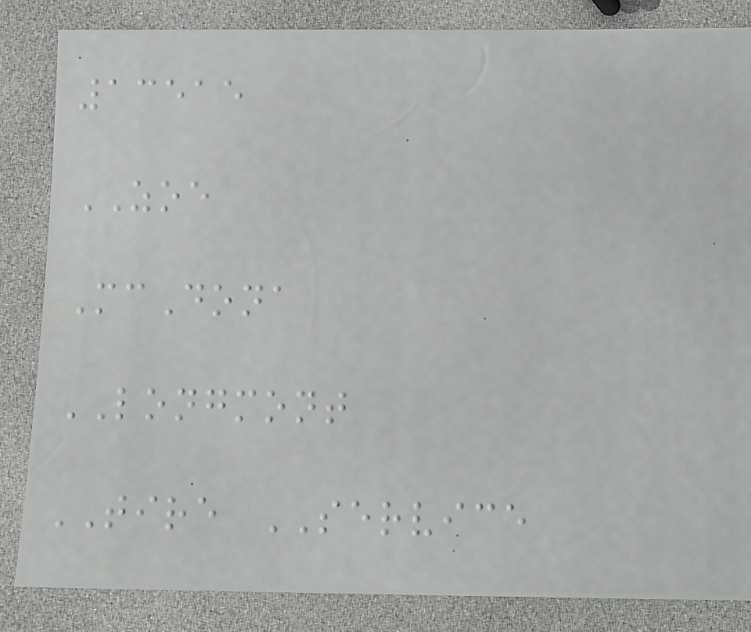13515
ZOE
McDona
LONGMONT
TIRE SERVICE
